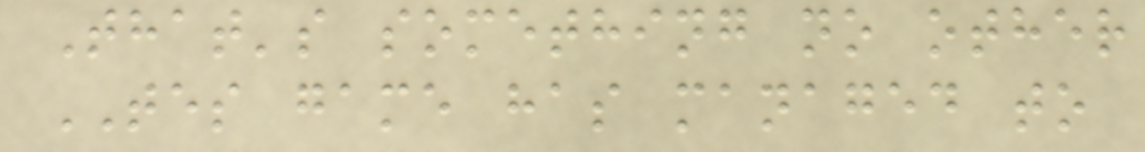That's something no other
TES game has managed to
